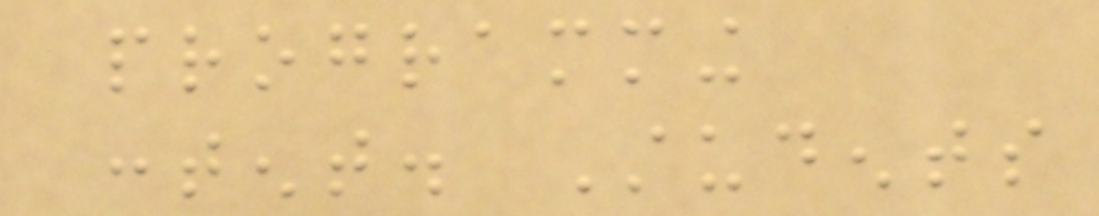programming
content. Students
